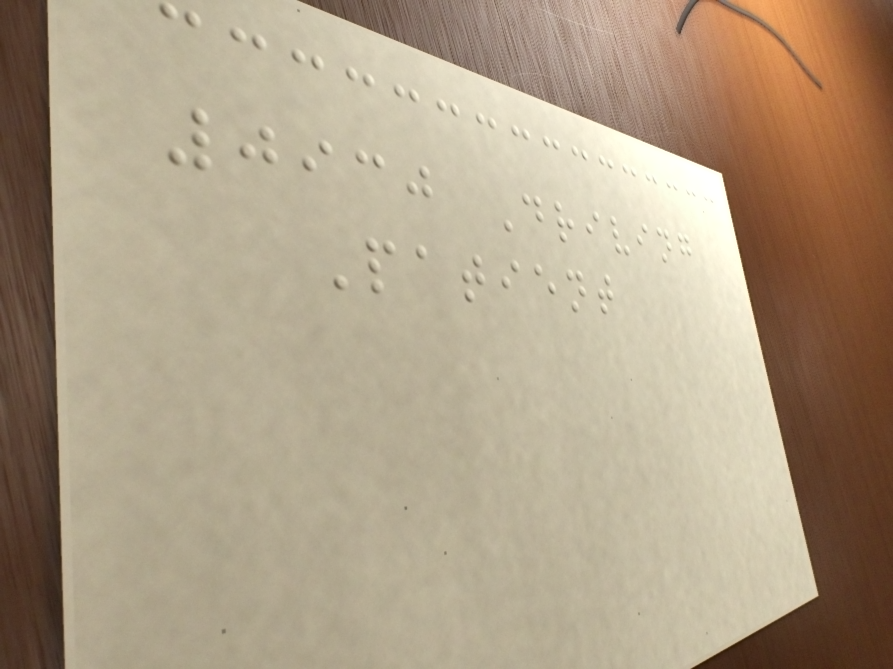0930 Driving
Patient
